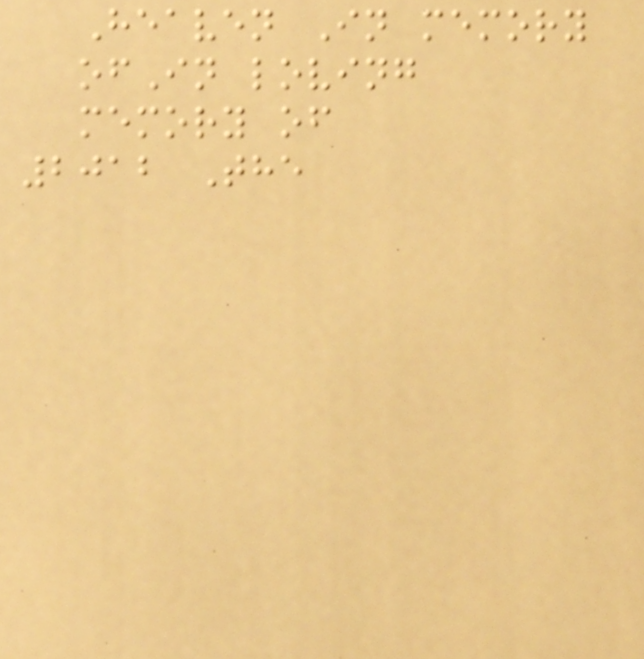Heaven In memory
ofIn loving
memory of
2012 The
